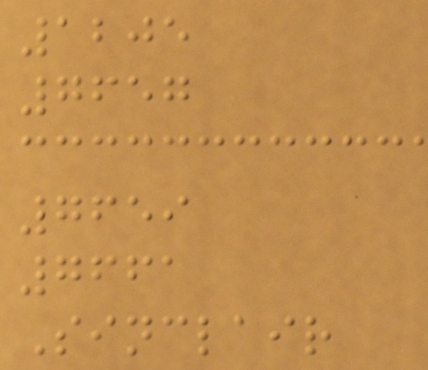1205
7657
7659
7661
Sinclair
